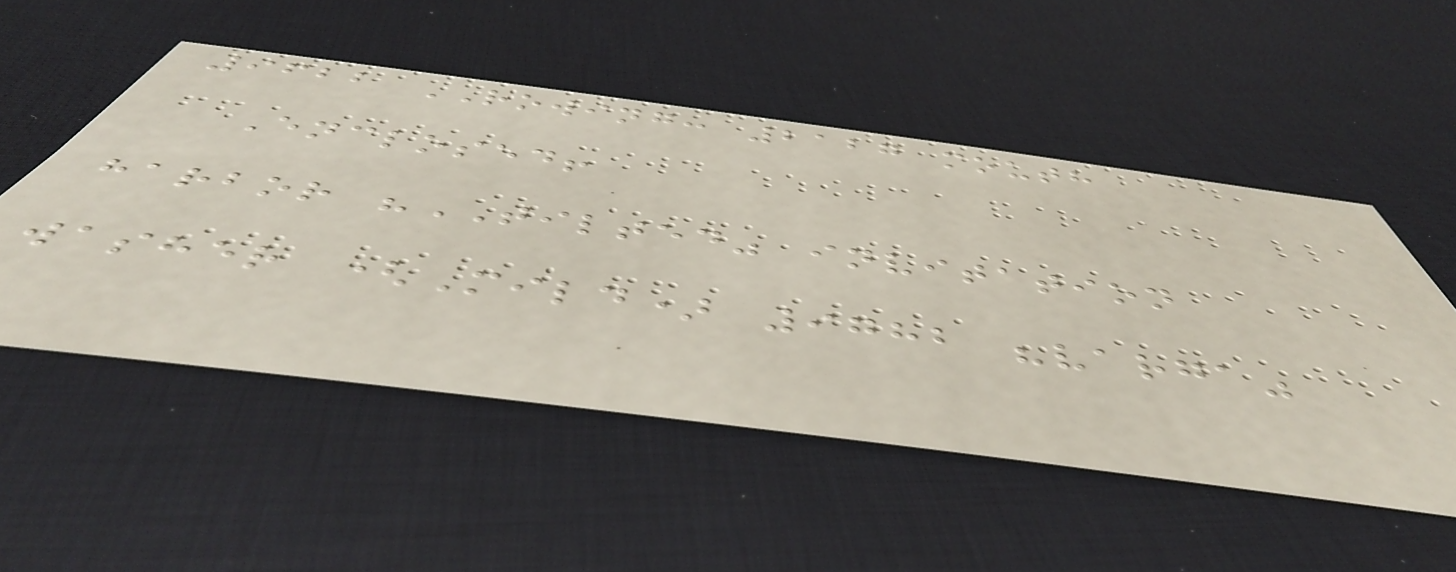9622 ROWING: 2127 mouth
Enclosed!
harbor "TILTED" invitation
washer (Mild) 9782 "varga"
